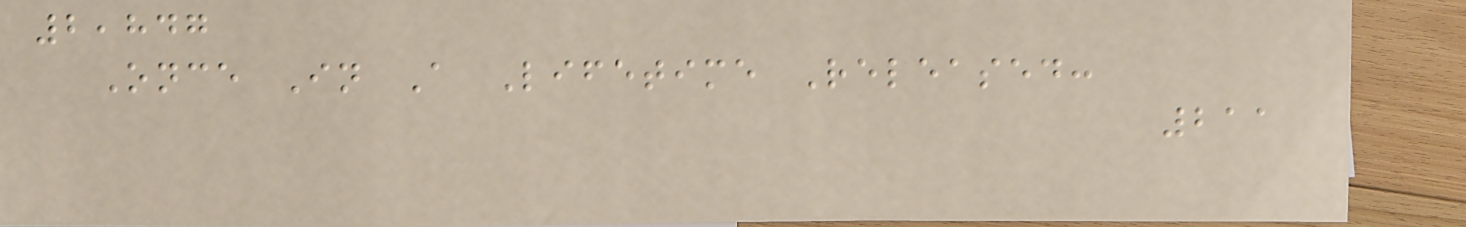2,847
Once In A Lifetime Released:
211
